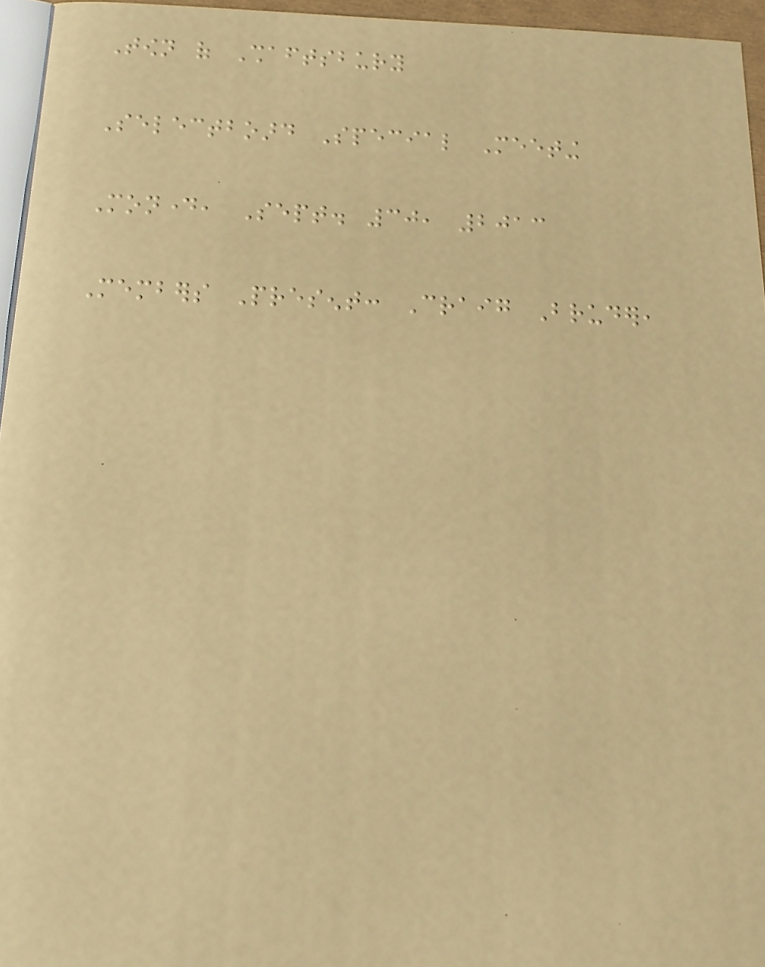Town of Shaftsbury
Selectboard Special Meeting
Monday, Sept. 30, 2013
Members Present: Craig Bruder,
